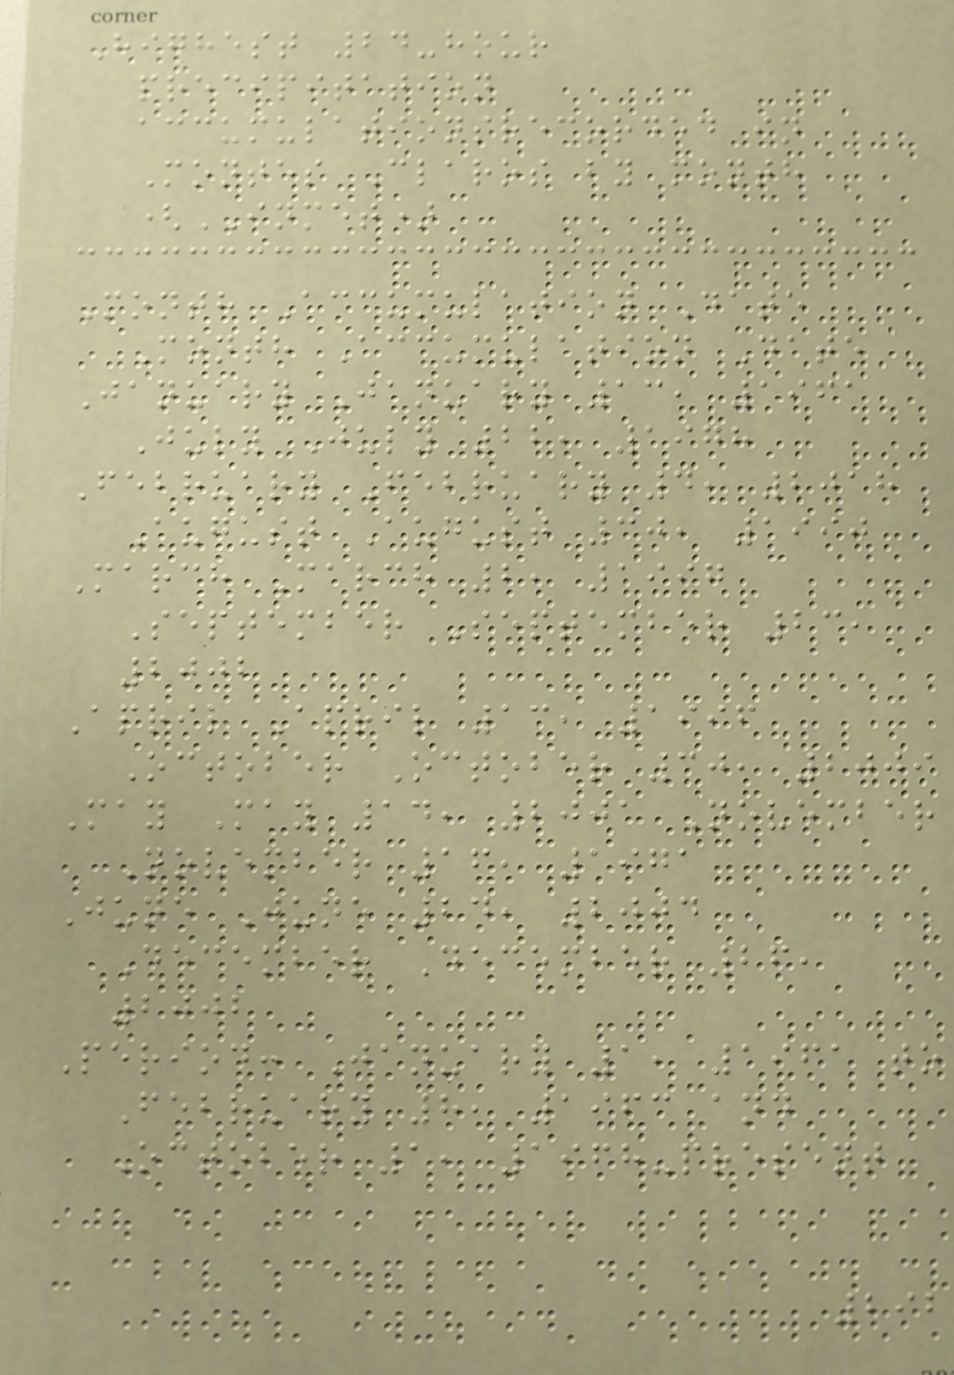Highest 24-hour
precipitation
accumulationsrecorded in
Montes Claros by month
(INMET)
Month Accumulation Date
Month Accumulation Date
January January 13, 1961
July July 22, 1978
February February 4, 2018
August August 30, 1990
March March 2, 1997
September September 23,
2002
April April 13, 1996
October October 30, 2009
May May 14, 2001 November
November 16, 1971
June June 24, 2004
December December 26,
2002
Period: January 1, 1961 to
February 8, 1963 and
October 1, 1968-present
292
